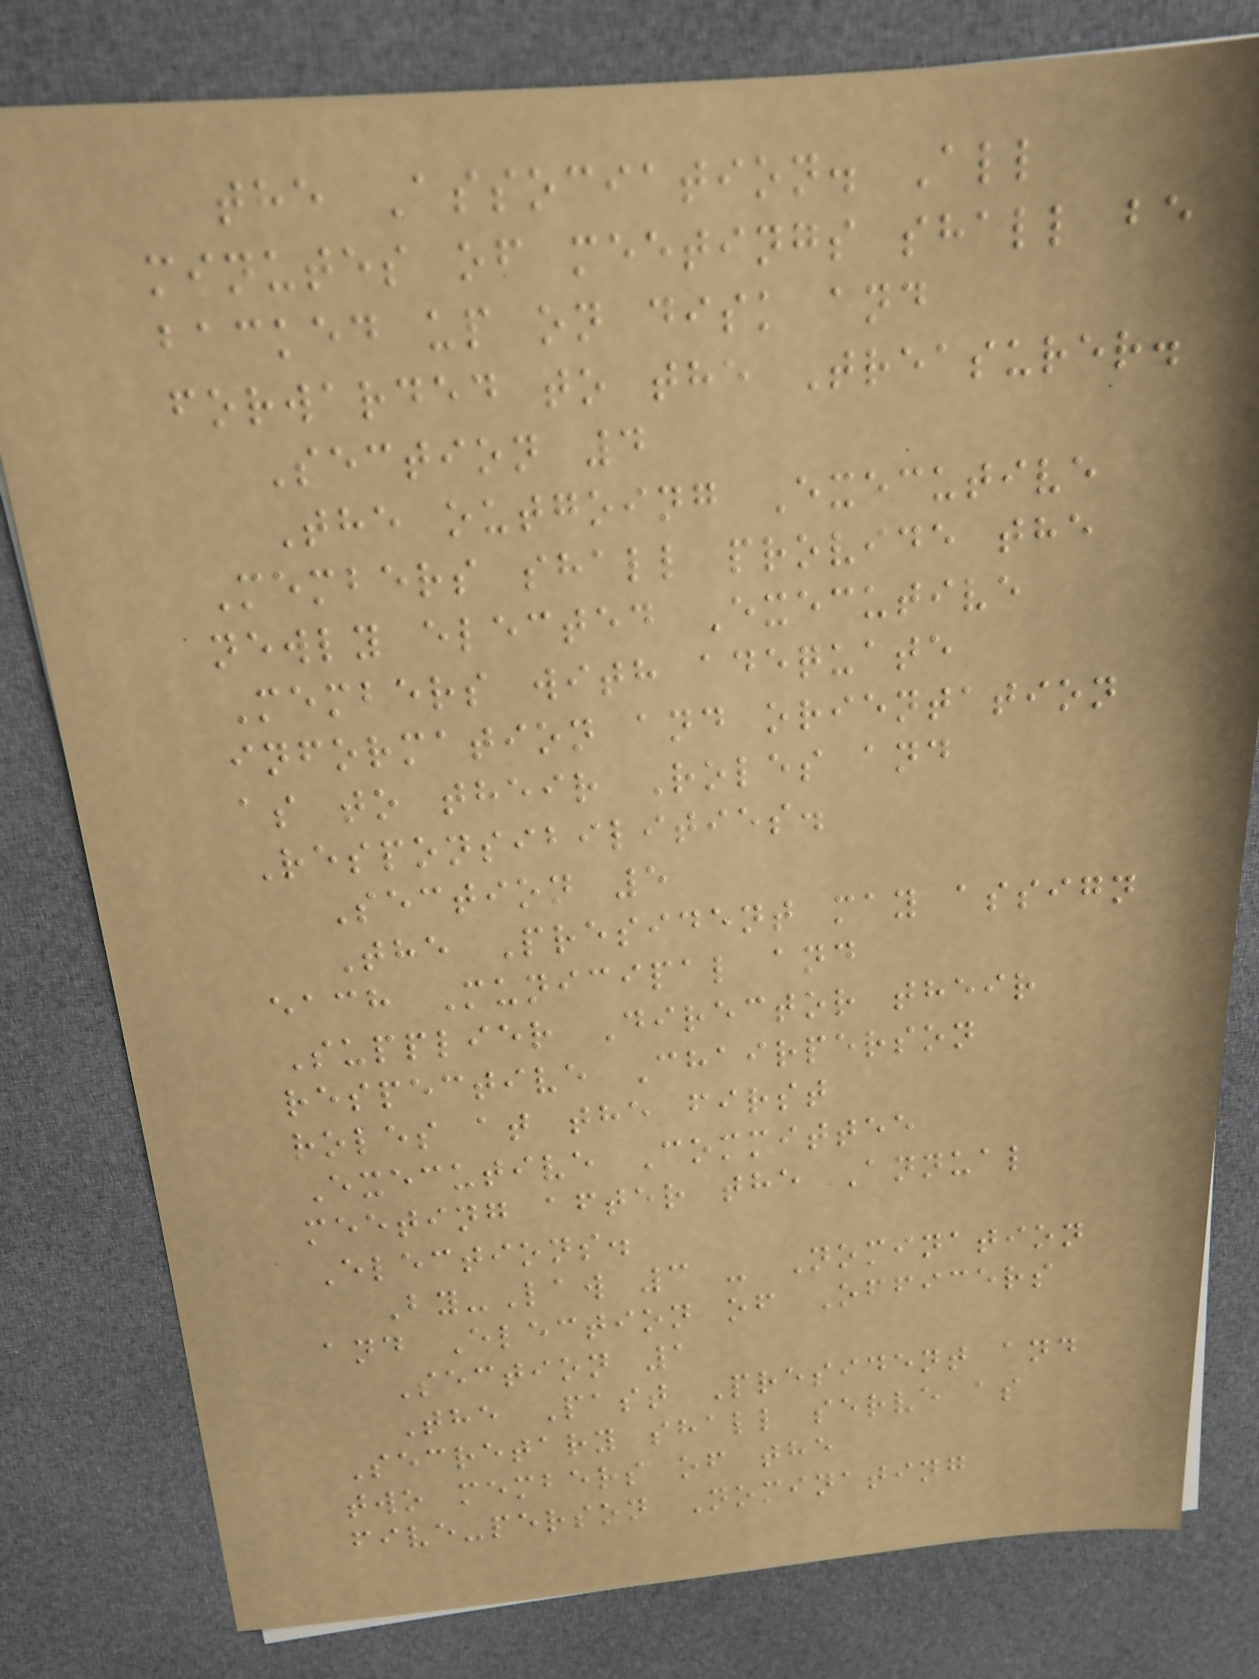the Association. All
minutes of meetings shall be
backed up on disk and
forwarded to the Treasurer.
Section 4
The outgoing Executive
Members shall provide the
newly elected Executive
Members with adequate
information and orientation
as to their Roles and
Responsibilities.
Section 5
The President may assign
each Municipal and
Supplier Director their
respective Chairperson
roles at the first
Executive Committee
meeting after the Annual
Elections.
By-Law 3 - Nomination
and Election of Officers
Section 1
The Past President and
Secretary shall serve as
two members of the
five-person Nominating
